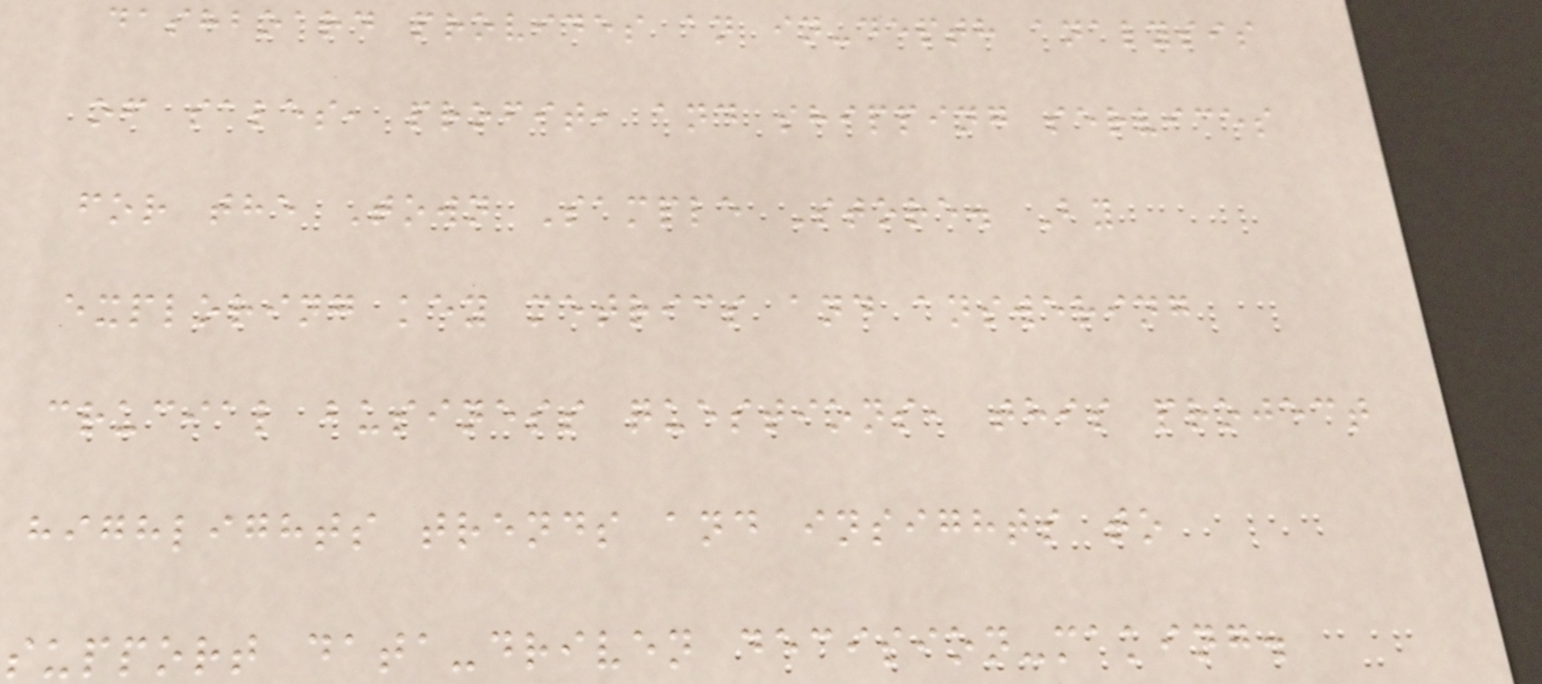dashboard provides an in-depth analysis
of sales, profit, and shipping services
for the Town Sample Store. By
exploring key metrics and answering
crucial business questions, this project
highlights trends and insights to
support data-driven decision-making.
